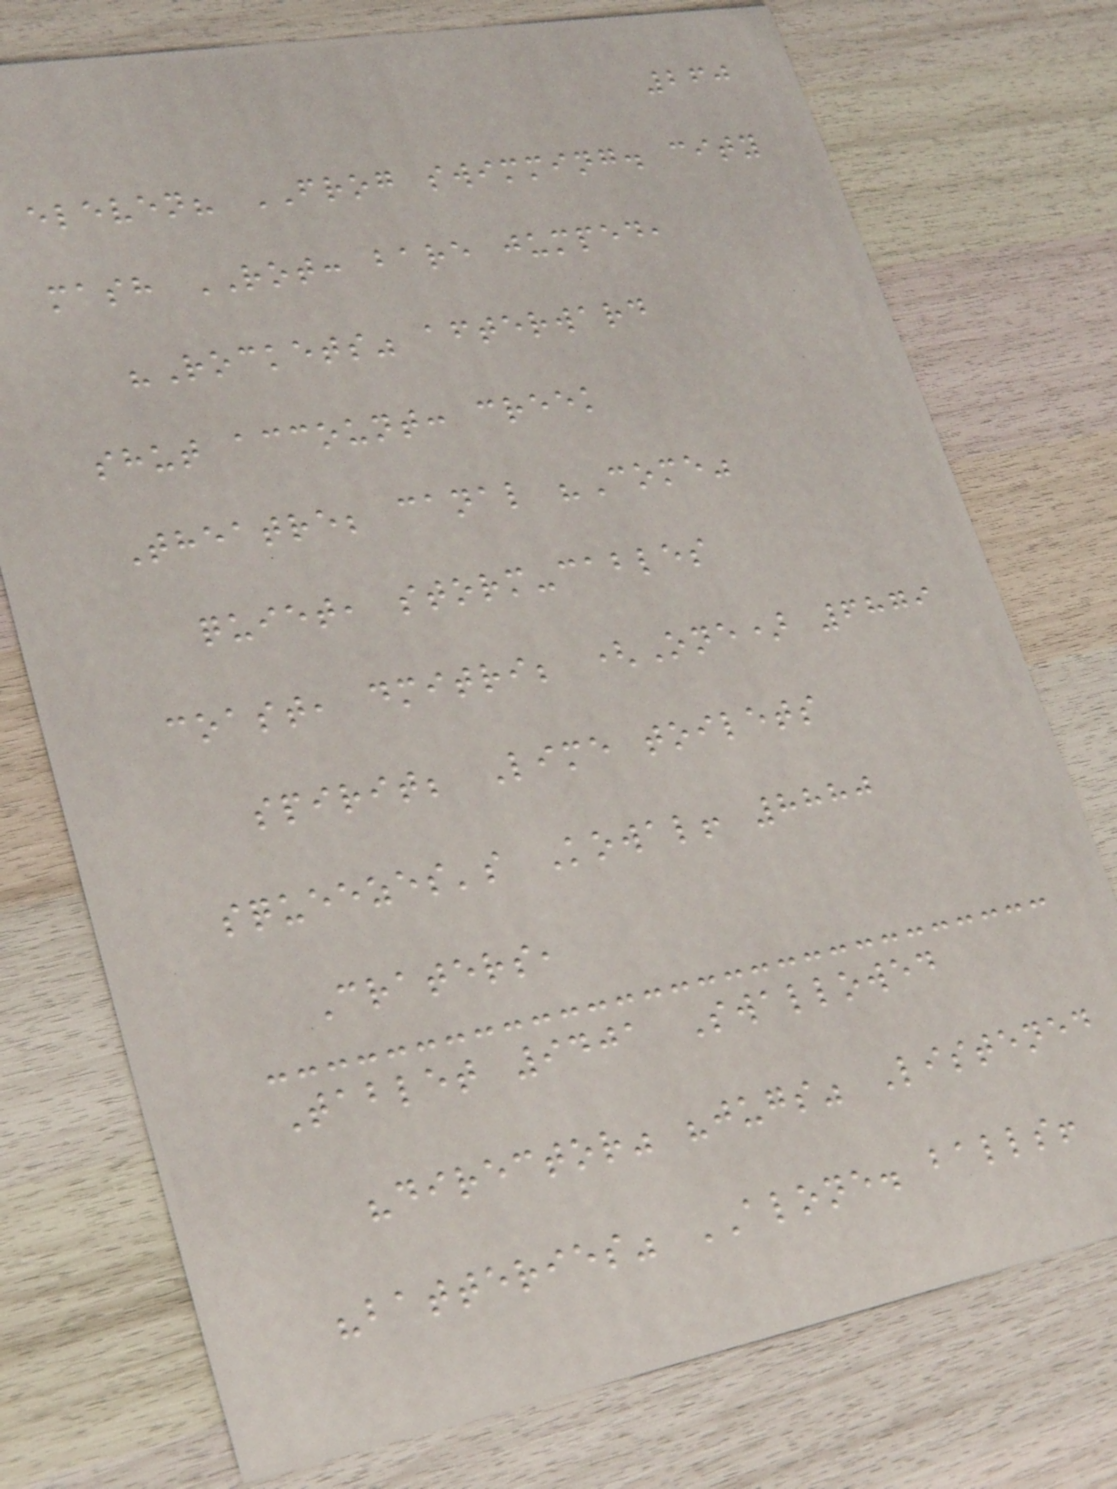260
eleven? FROG swimming. city
mash ROT: bare jumped,
"Rockets" afterward
shut account: creek
Theatre; canal "Come"
quiet, storm-cables
coast, dmitri; (One) 6879
spirit; Lime toilets
squeezes's Kowal! 8880
Craters,
Tablet 9401 Swallowed
"director" "jugs" Listened
"batteries" ALONE. balls!
